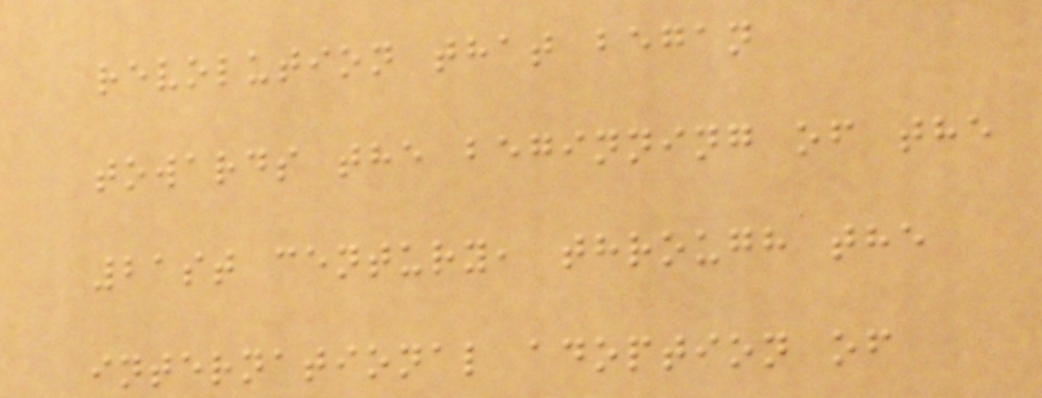revolution that began
towards the beginning of the
21st century, through the
international adoption of
